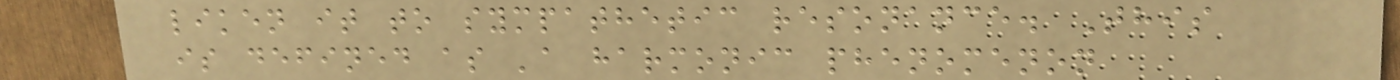liken it to sympathetic resonance. This
is defined as 'a harmonic phenomenon
